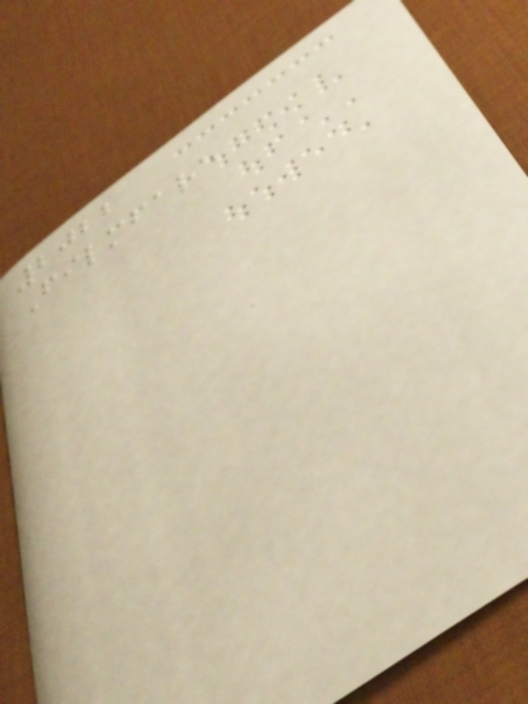2022
Filmfare
